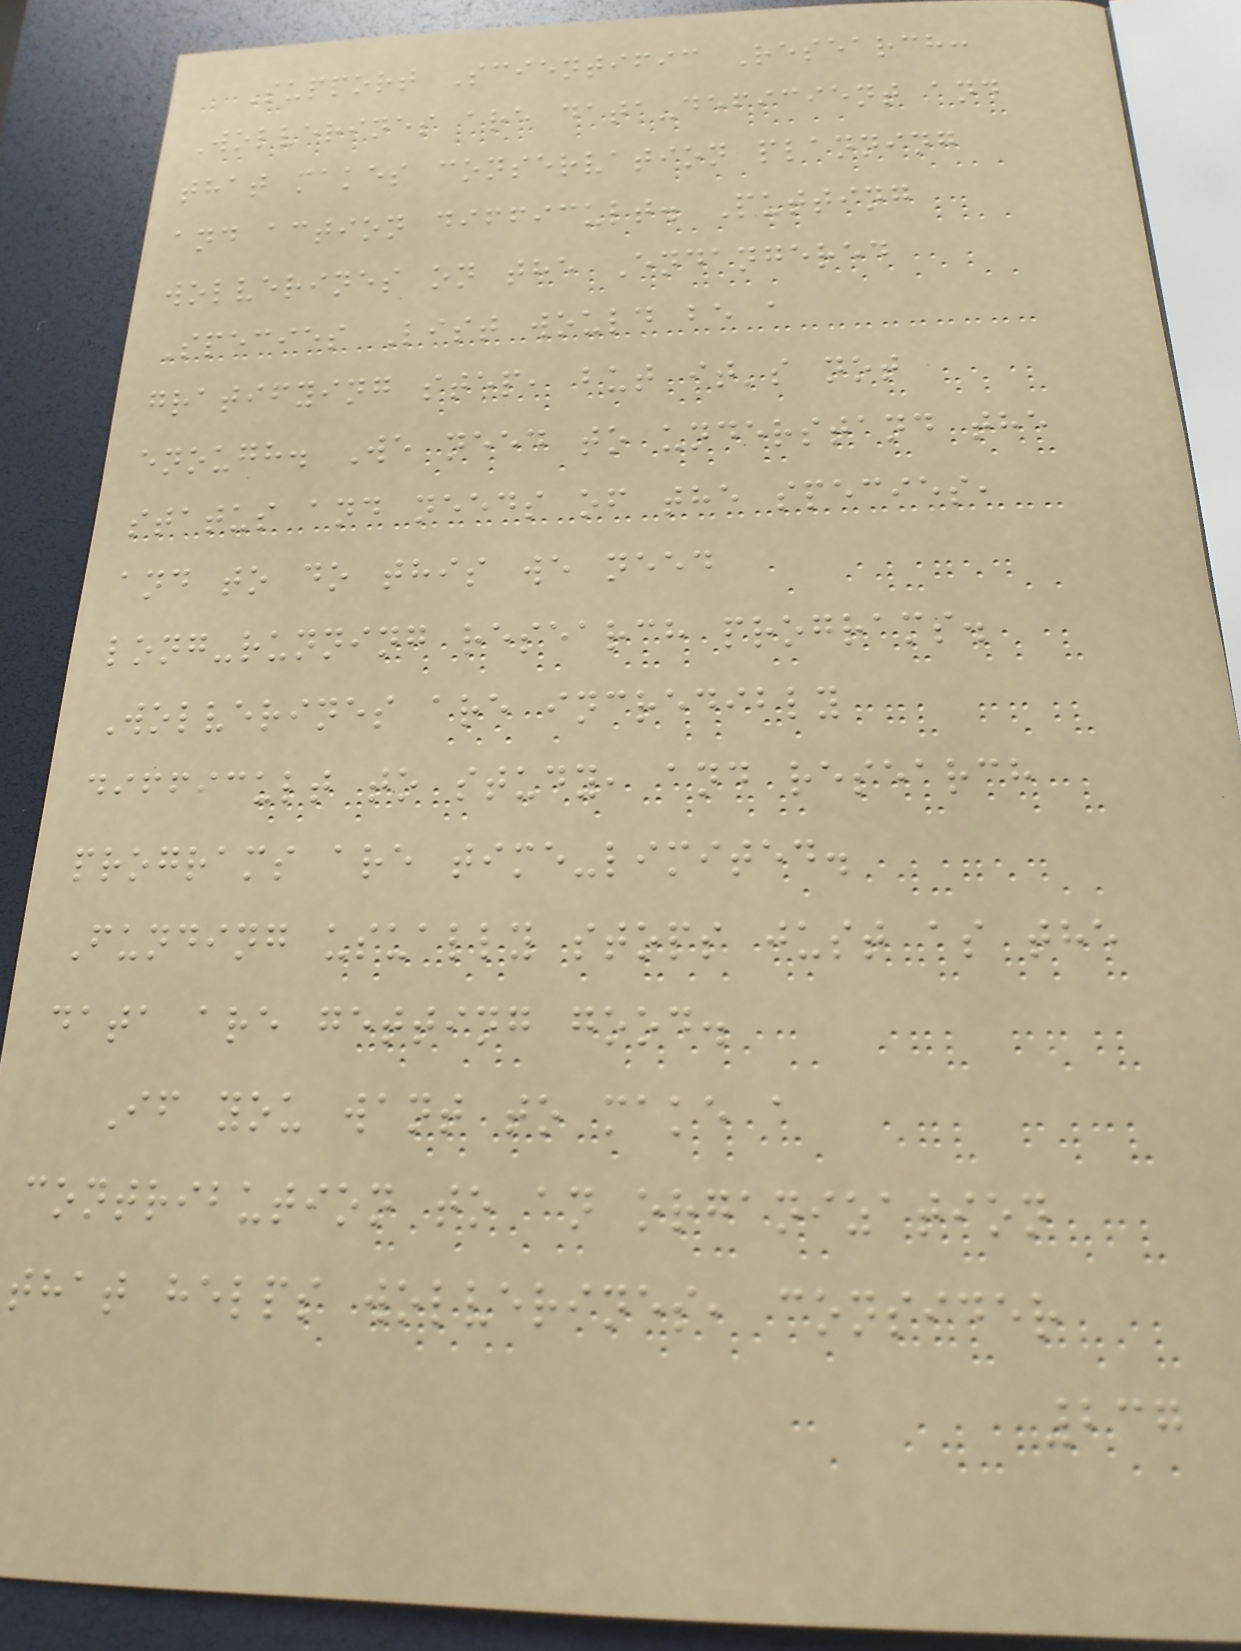Support Scientific Research:
Wolverines are data-deficient and
that makes conservation planning
and action difficult. Putting
wolverines on the Endangered
Species List would be a
gratifying step, but it's not
enough. We need to understand the
status and needs of the species,
and to do this we need
long-running research programs.
Wolverines are incredibly
difficult to study, and research
programs are time-limited.
Funding usually stops just as the
data are getting good.
If you want to make a
contribution to an organization
that helps wolverines, consider
237
